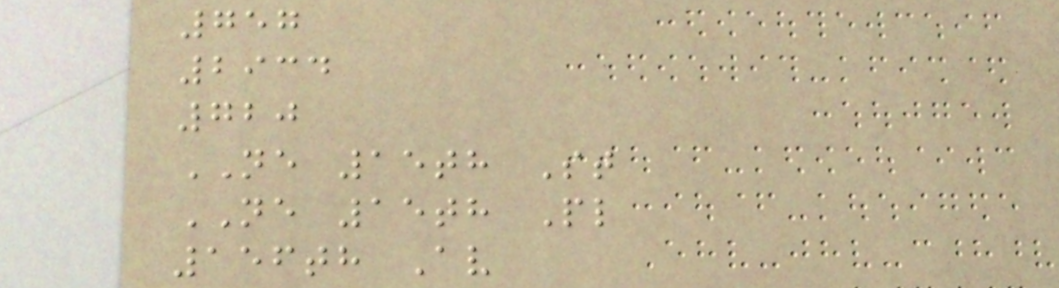757
2934
720
NE 15th St
NE 15th Pl
156th Av
